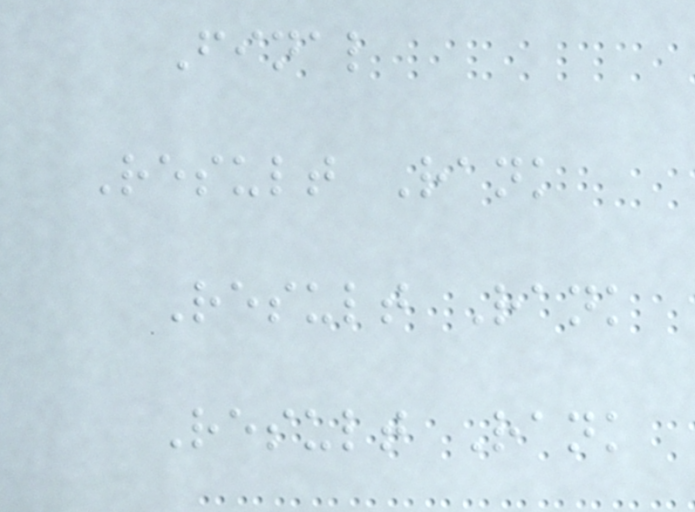Final
Result Rank
Result Rank
Result Rank
